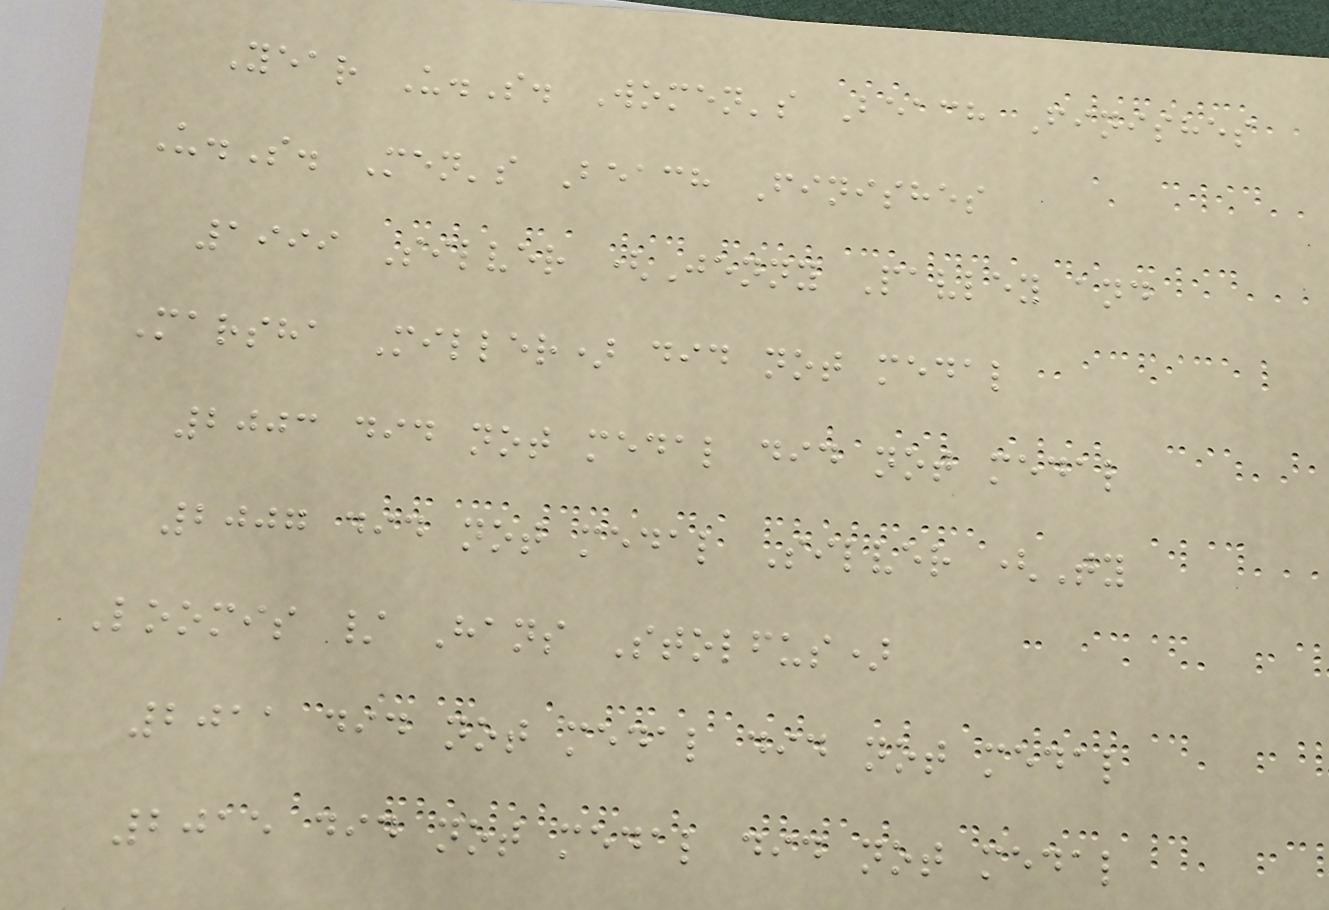Year U.S. Women's Beach Finishes
U.S. Men's Beach Finishes
1999 Silver (Jenny Pavley and
Marsha Miller) did not medal
2003 did not medal did not medal
2007 did not medal Silver (Ty
Loomis / Hans Stolfus)
2011 did not medal did not medal
2015 did not medal did not medal
